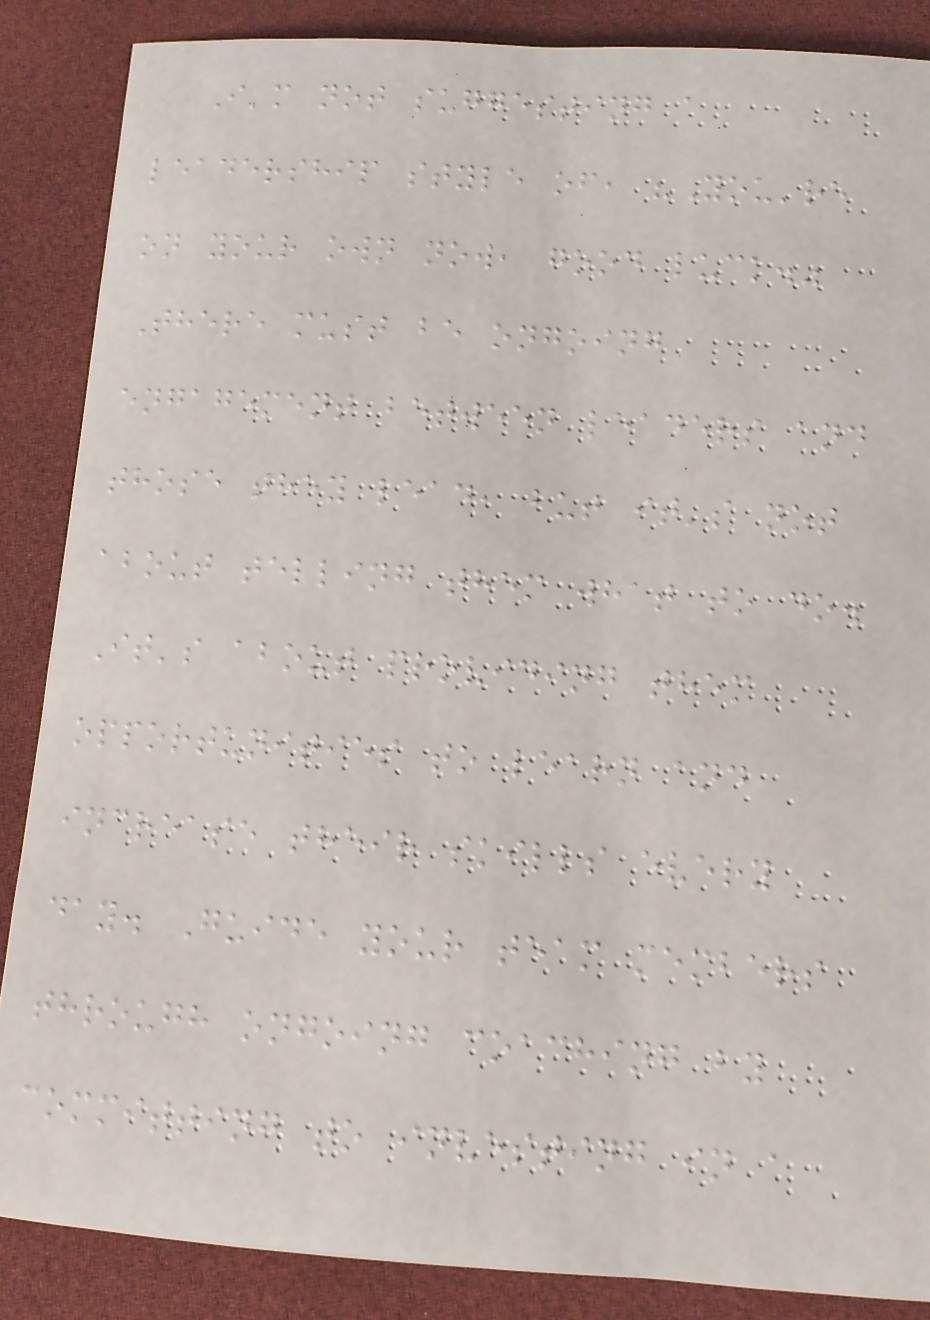I'm not suggesting a
leadership style of, "You're
on your own now, good luck."
There must be ongoing
engagement between leaders and
those they lead, but it's not
about telling them what to do.
It's about providing them
opportunities to learn and
increase their skills every
day. Guide your team members
through ongoing coaching by
committing to investing in a
